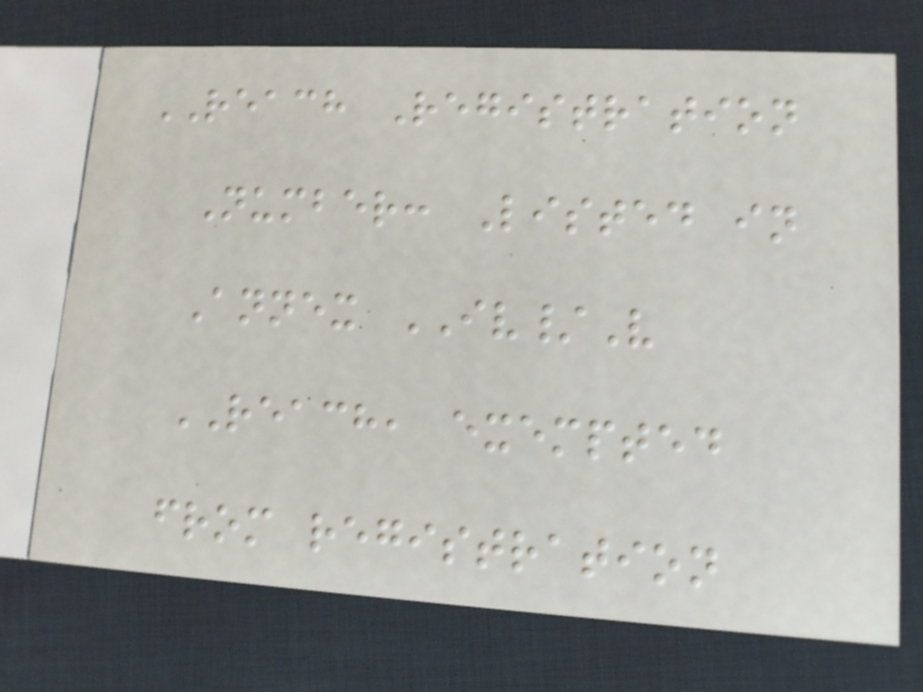REACH Registration
Number: Listed in
Annex IV/V
REACH, exempted
from registration
